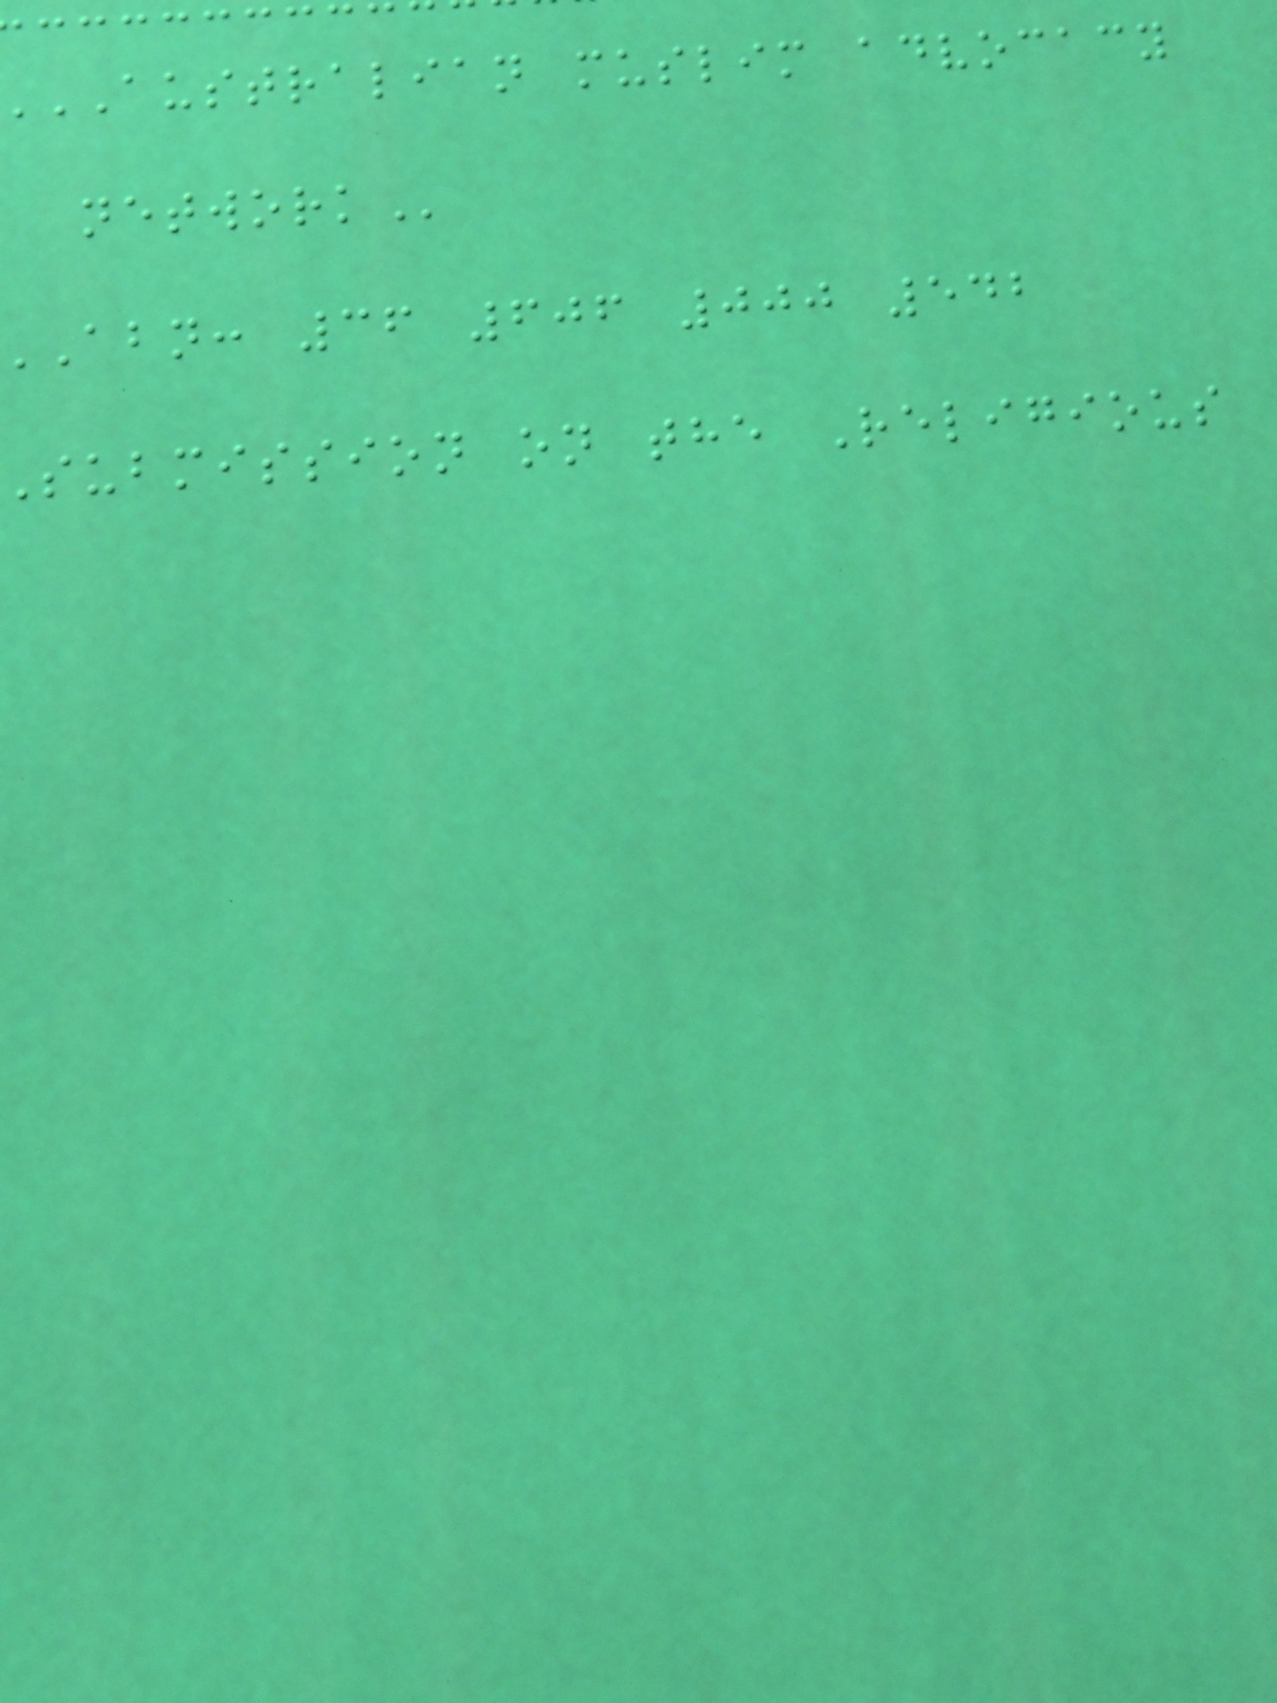AUSTRALIAN muslim advocacy
abn: 36 606 000 542
submission on the Religious
